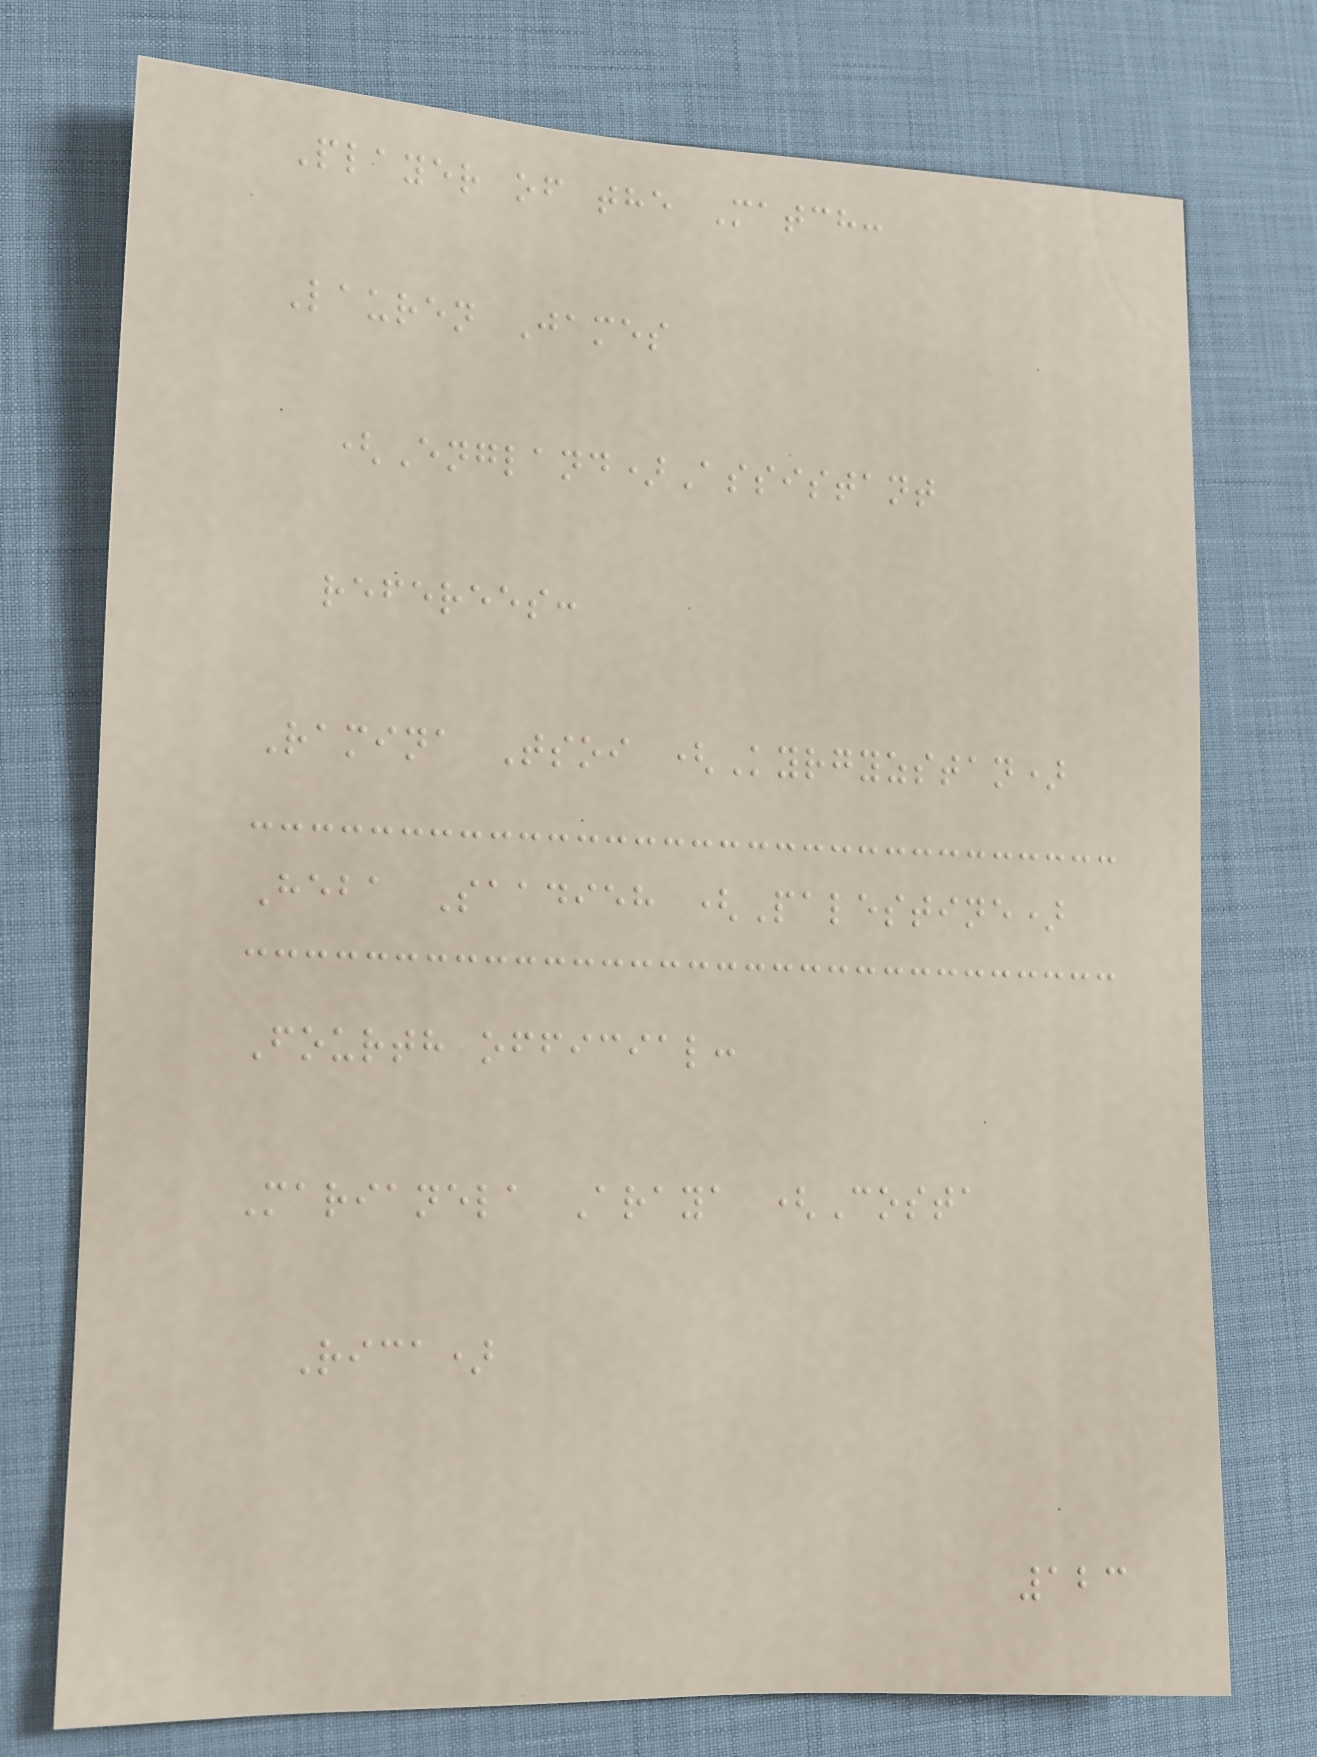Player of the Match:
Lauren James
(England)Assistant
referees:
Ramina Tsoi (Kyrgyzstan)
Heba Saadieh (Palestine)
Fourth official:
Marianela Araya (Costa
Rica)
123
